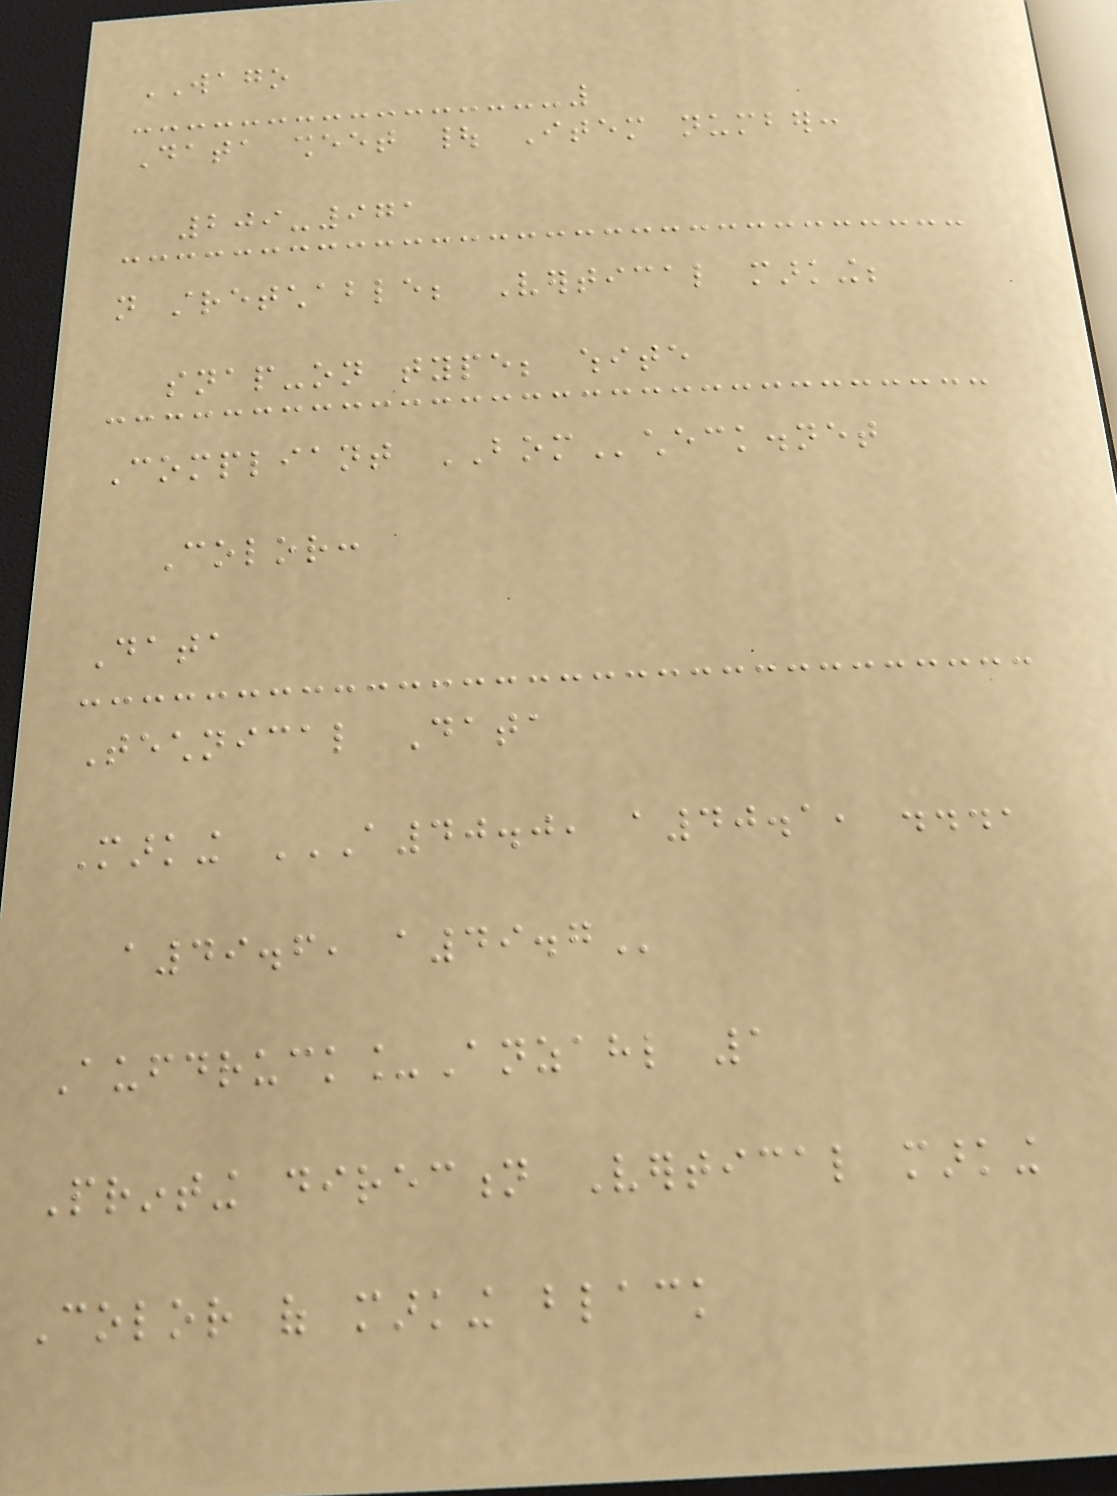WAGO
Data sheet | Item number:
209-971
not stretchable; Vertical marking;
snap-on type; white
Compliant BOMcheck.net
Color:
Data
Technical Data
Marking A40.0, A40.1, ...,
A49.6, A49.7
Aufdruck_Anzahl 1
Printing direction Vertical marking
Color of marking black
